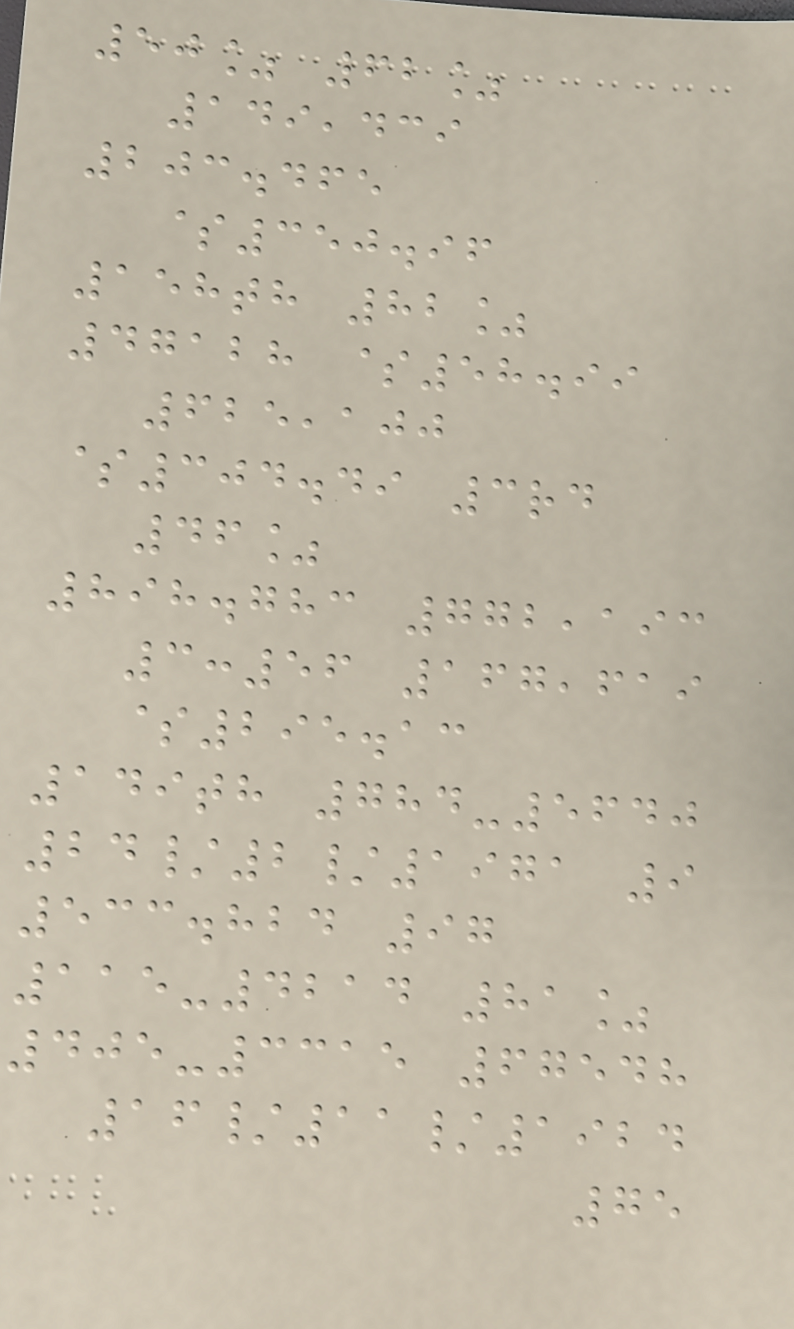50% 62%
149,439
203.465
$350.96
158th 82%
47128 $58.99
625,100
$304.49 3rd
46%
898.783 772,193
3:56 167,619
$295.13
149th 784-5640
24/2/1971 9
533.824 97
115-4214 81%
405-3315 67548
16/11/1924
75
